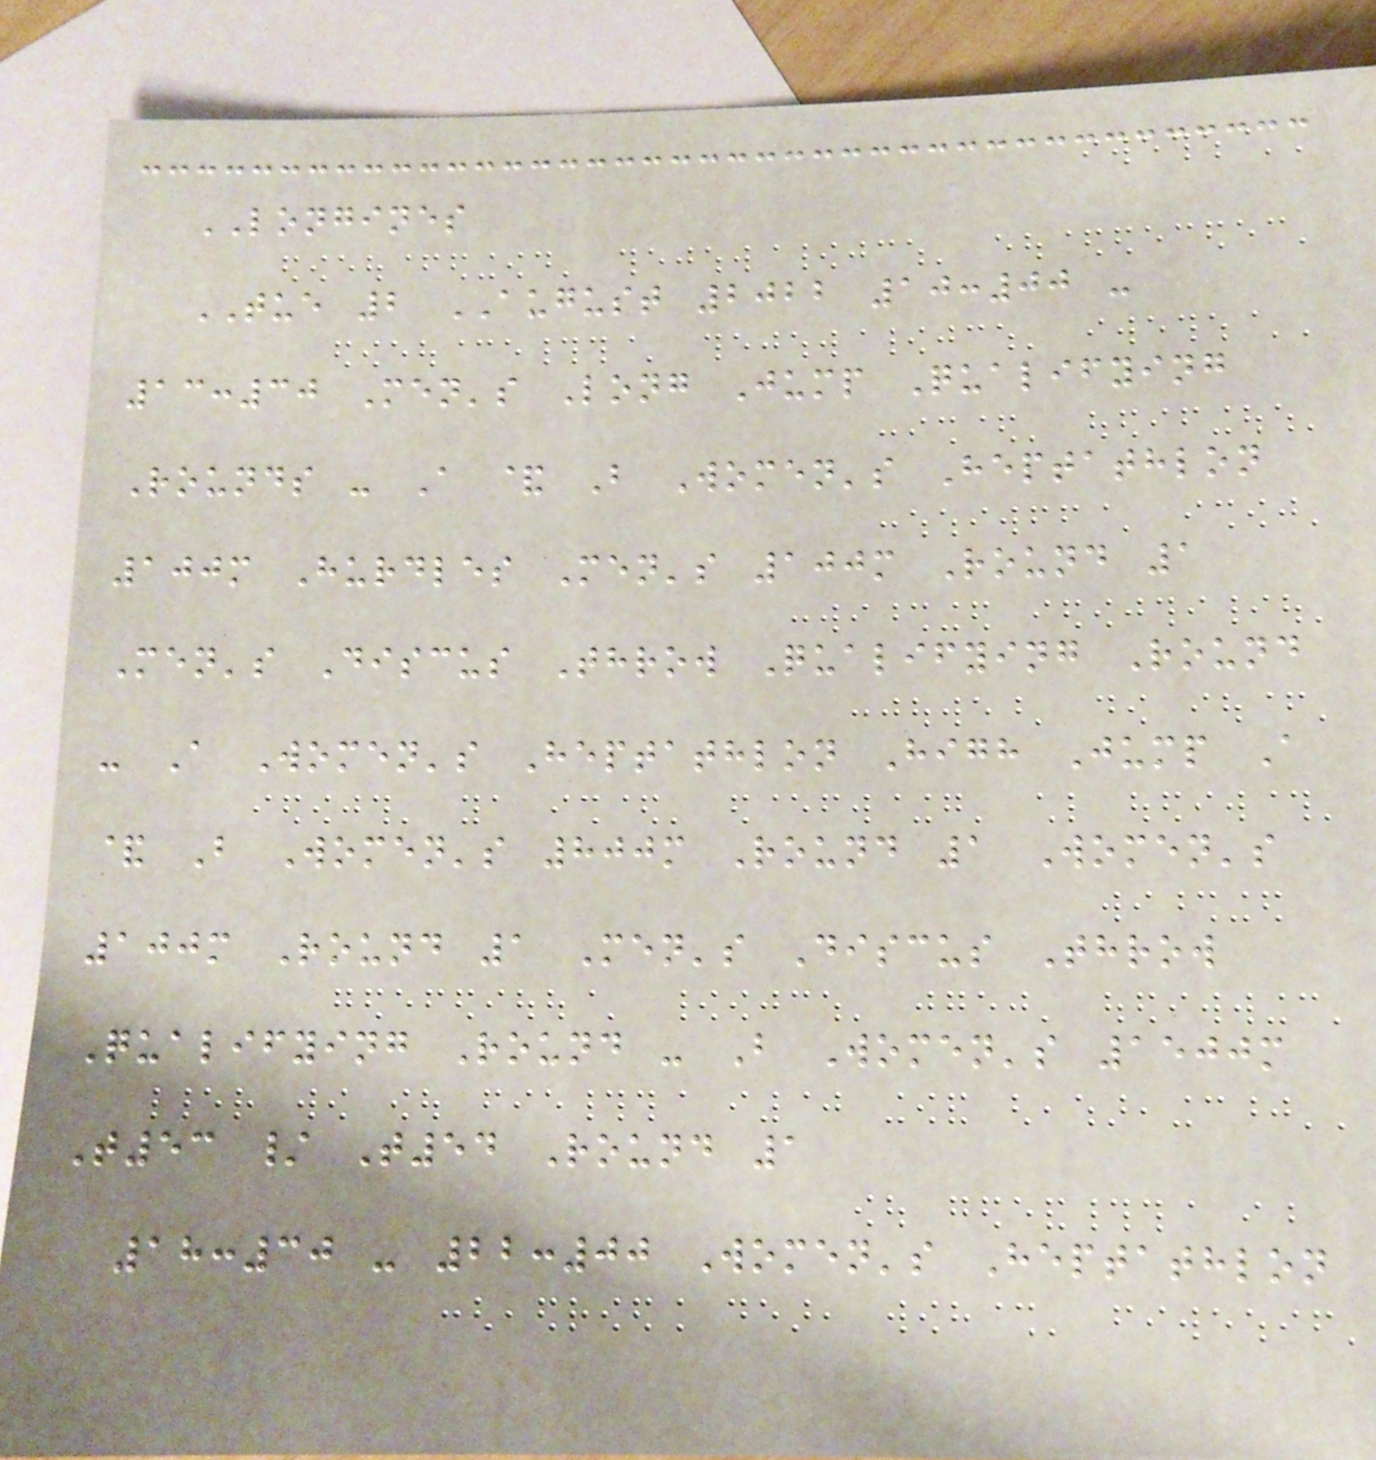LONGINES
TUE 2 AUGUST 2022 10:00 -
13:30 Men's Long Jump Qualifying
Rounds - A & B Women's Heptathlon
100m Hurdles Men's 100m Round 1
Men's Discus Throw Qualifying Round
- A Women's Heptathlon High Jump A
& B Women's 800m Round 1 Women's
100m Round 1 Men's Discus Throw
Qualifying Round - B Women's 1500m
T53 / T54 Round 1
18:30 - 22:00 Women's Heptathlon
